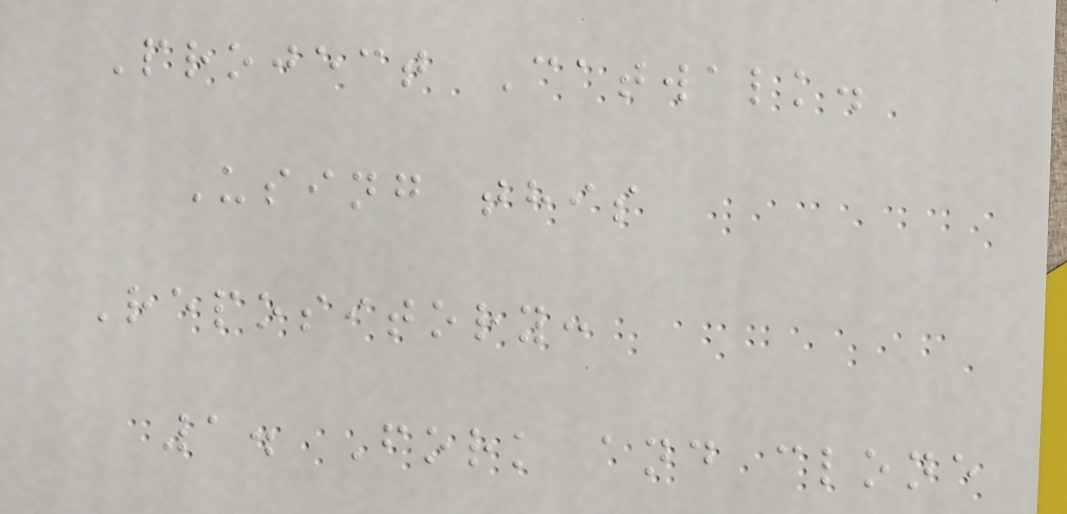Project Catwalk.
Using this
Repository:
1. Fork and clone
